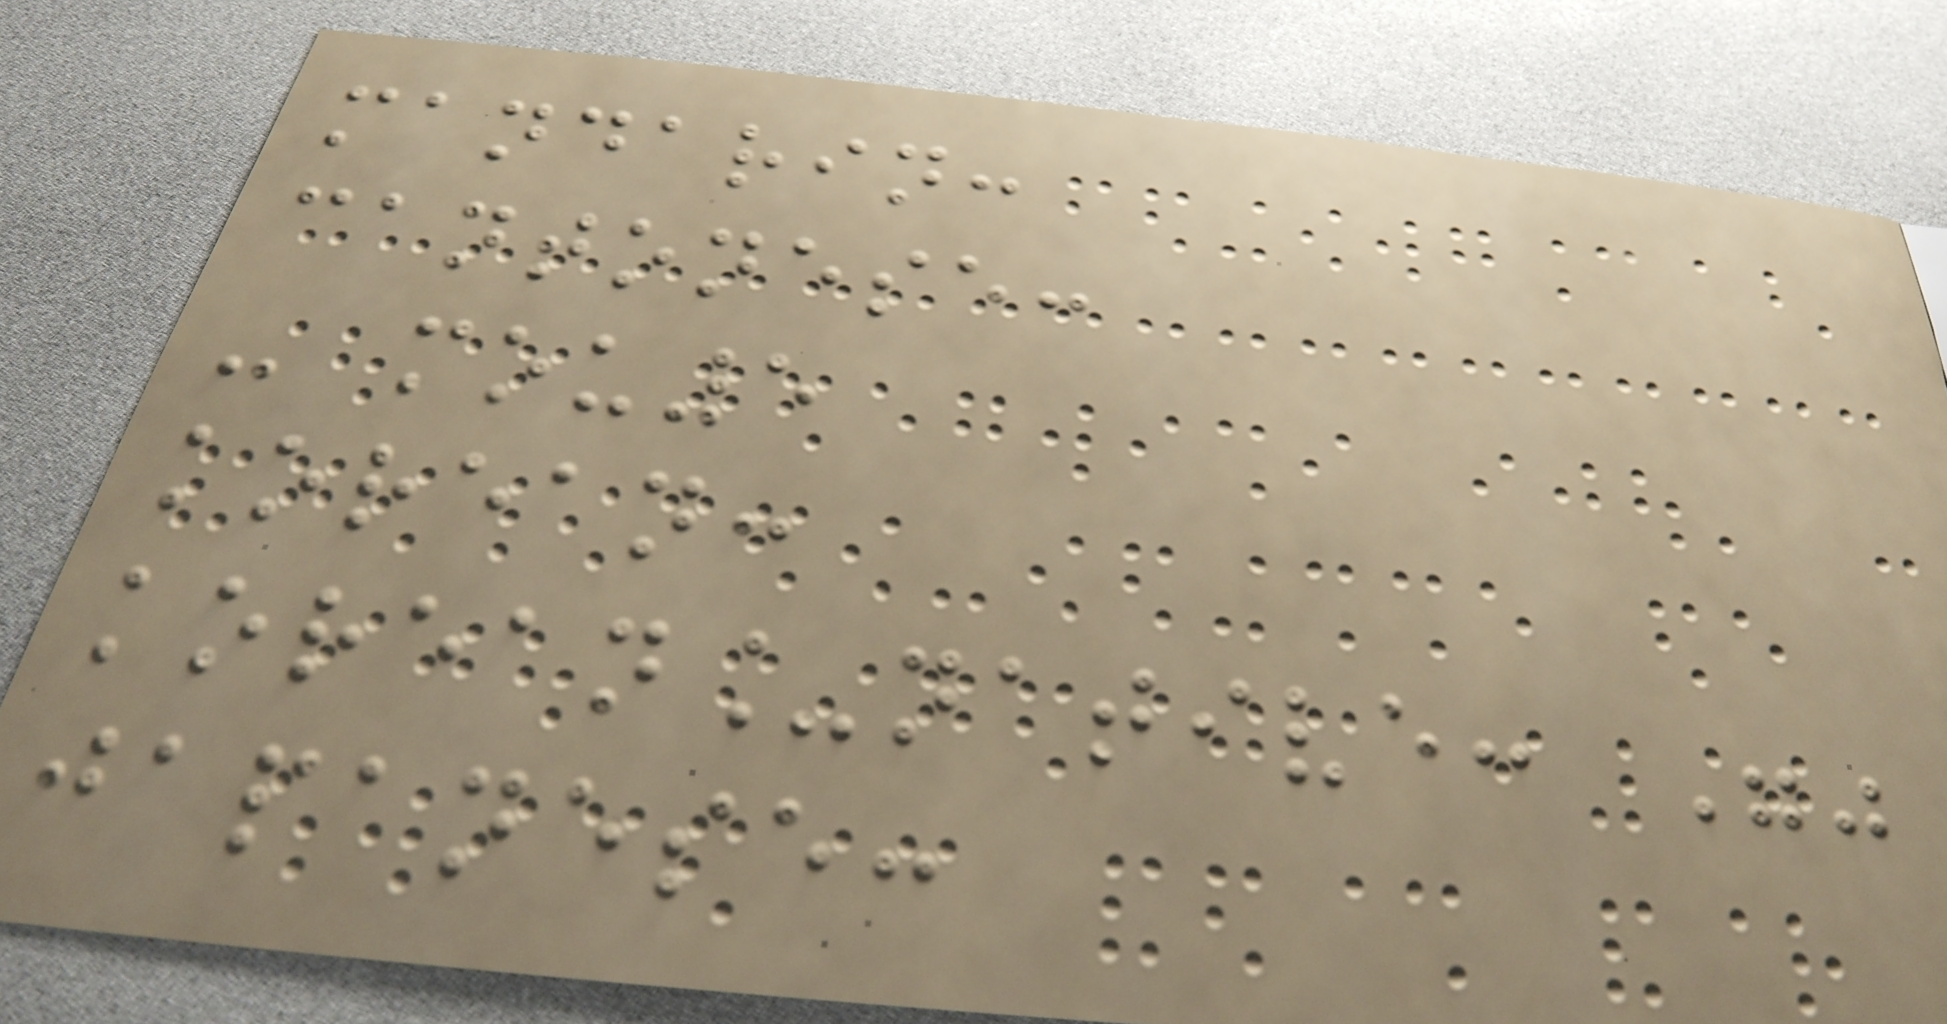mandarin:
cantonese:
- mou5
korean:
korean_native: ""
japanese:
